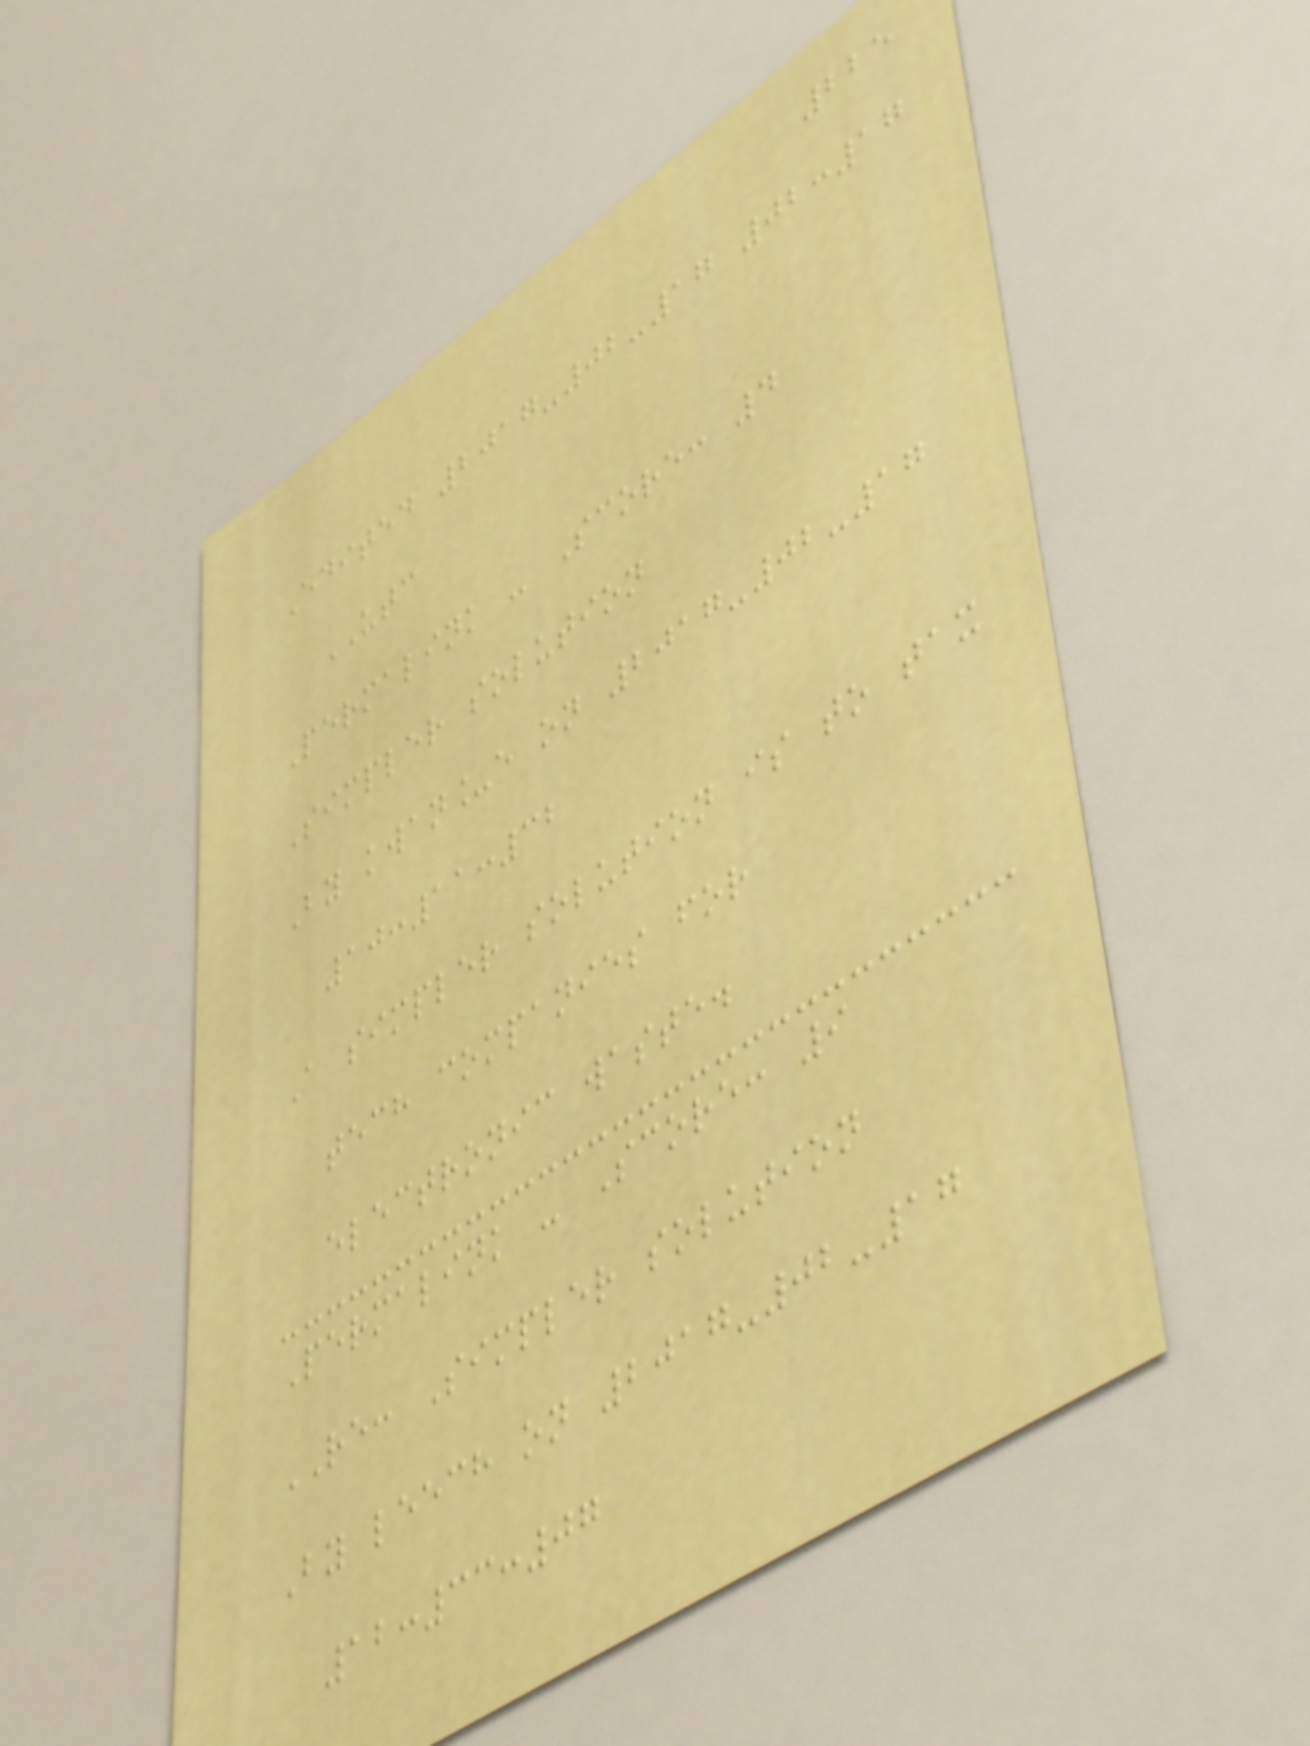225
Edited 2017-02-17 02:17
UTC
Permalink - Score: 4
Simpler solution
By kwan_e on 2017-02-17
10:11:32
A simpler solution is to tax
tech companies for
electronic waste.
Permalink - Score: 9
RE: Simpler solution
By leech on 2017-02-17
12:33:07
